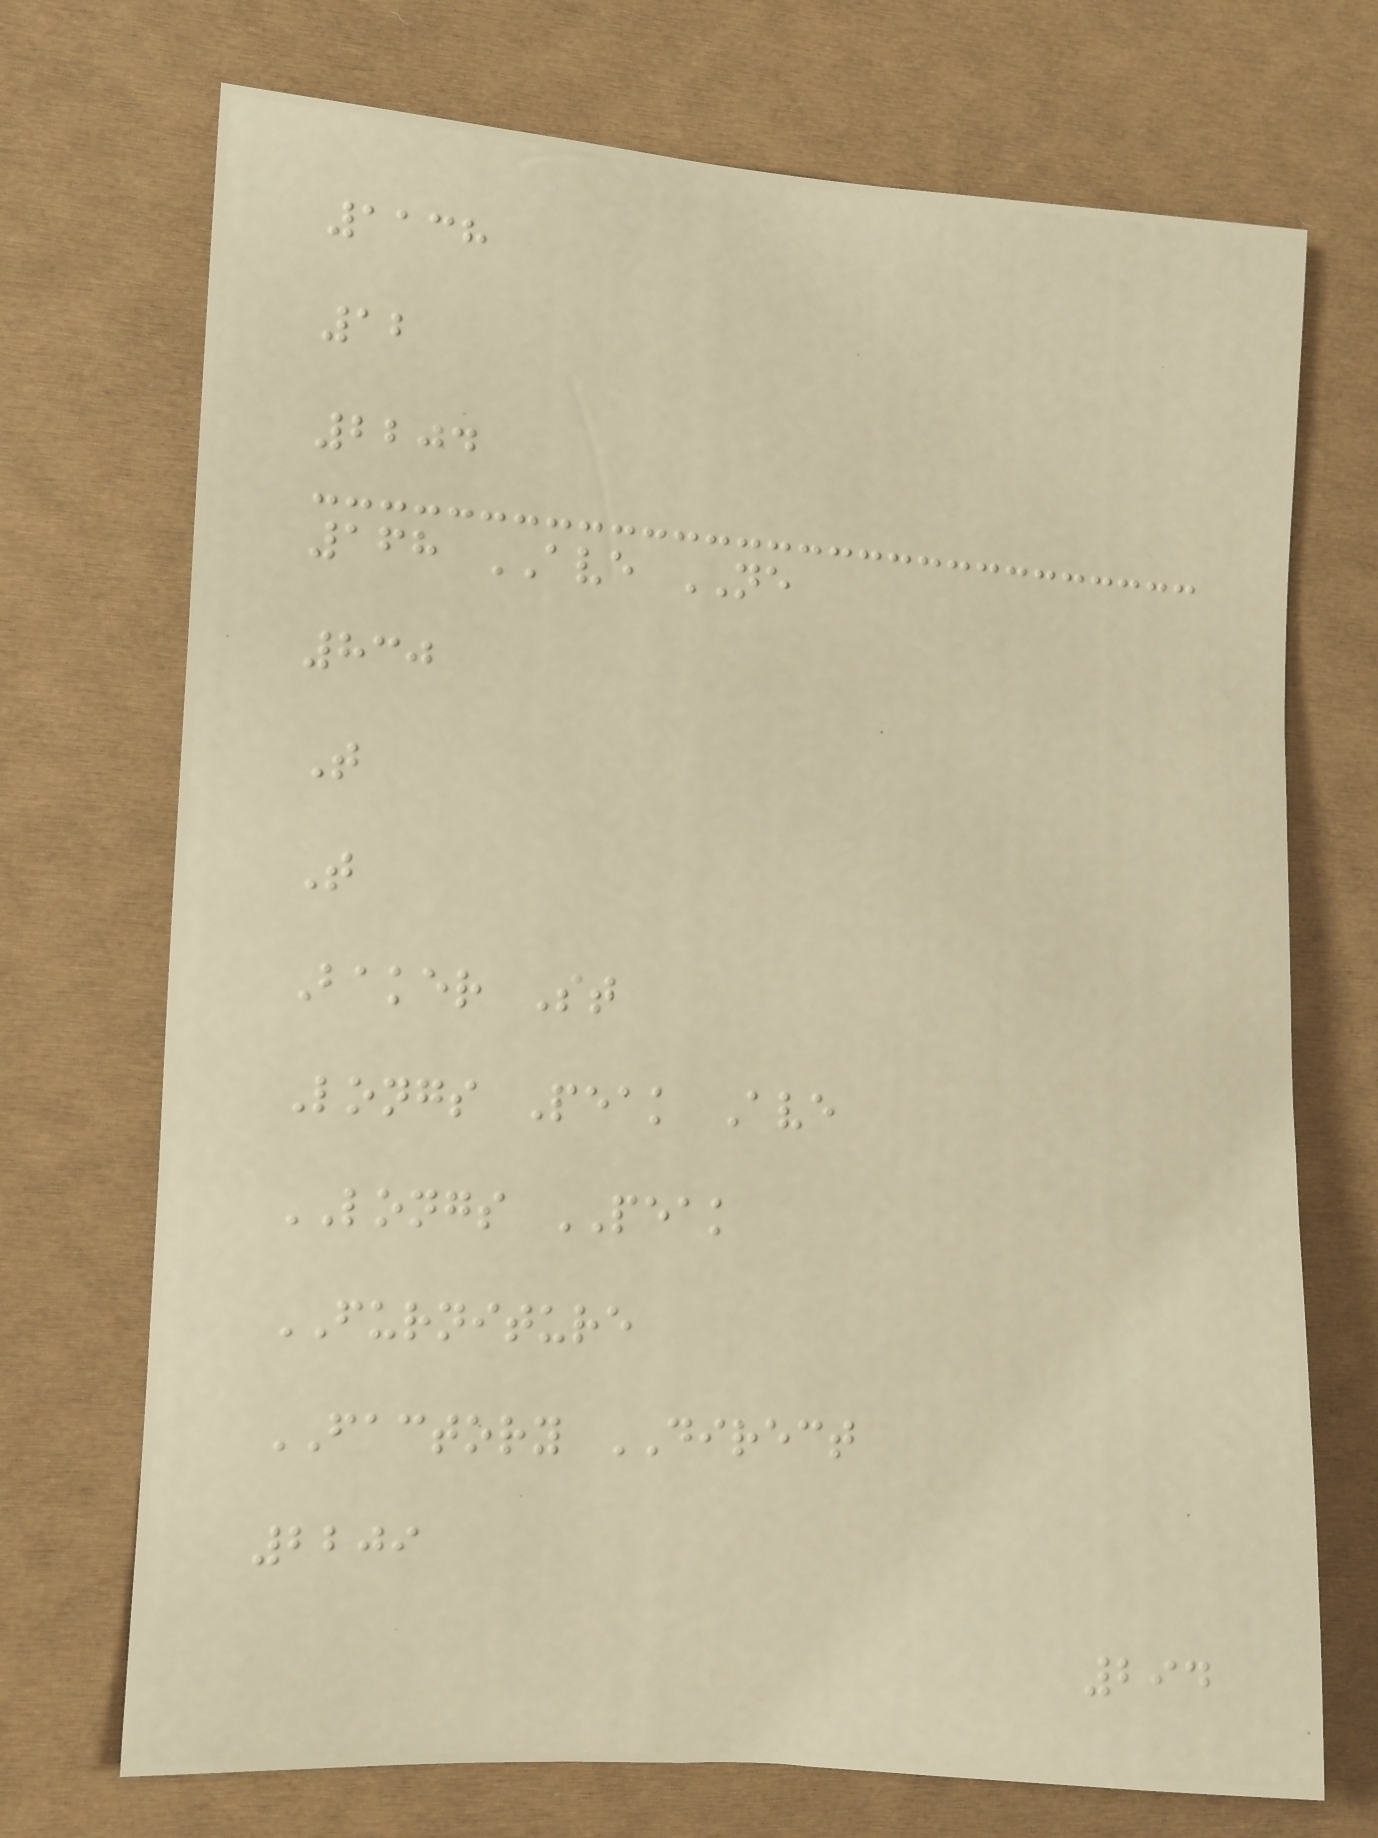1138
12
2204
168 AVE NE
830
T
T
Baker St
Longs Peak Ave
LONGS PEAK
FURNITURE
FACTORY DIRECT
2209
294
